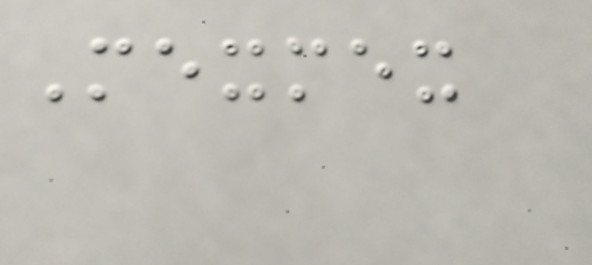Mexmex
